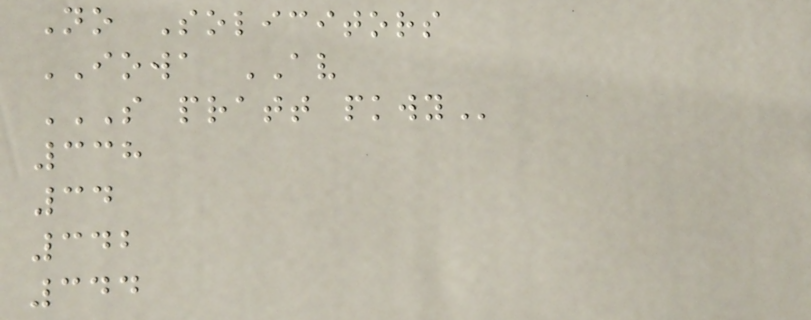No Solicitors
IOWA AV
S PRATT PKWY
338
34
342
344
